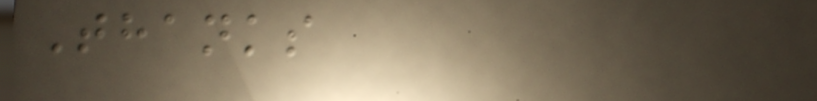Thanks
